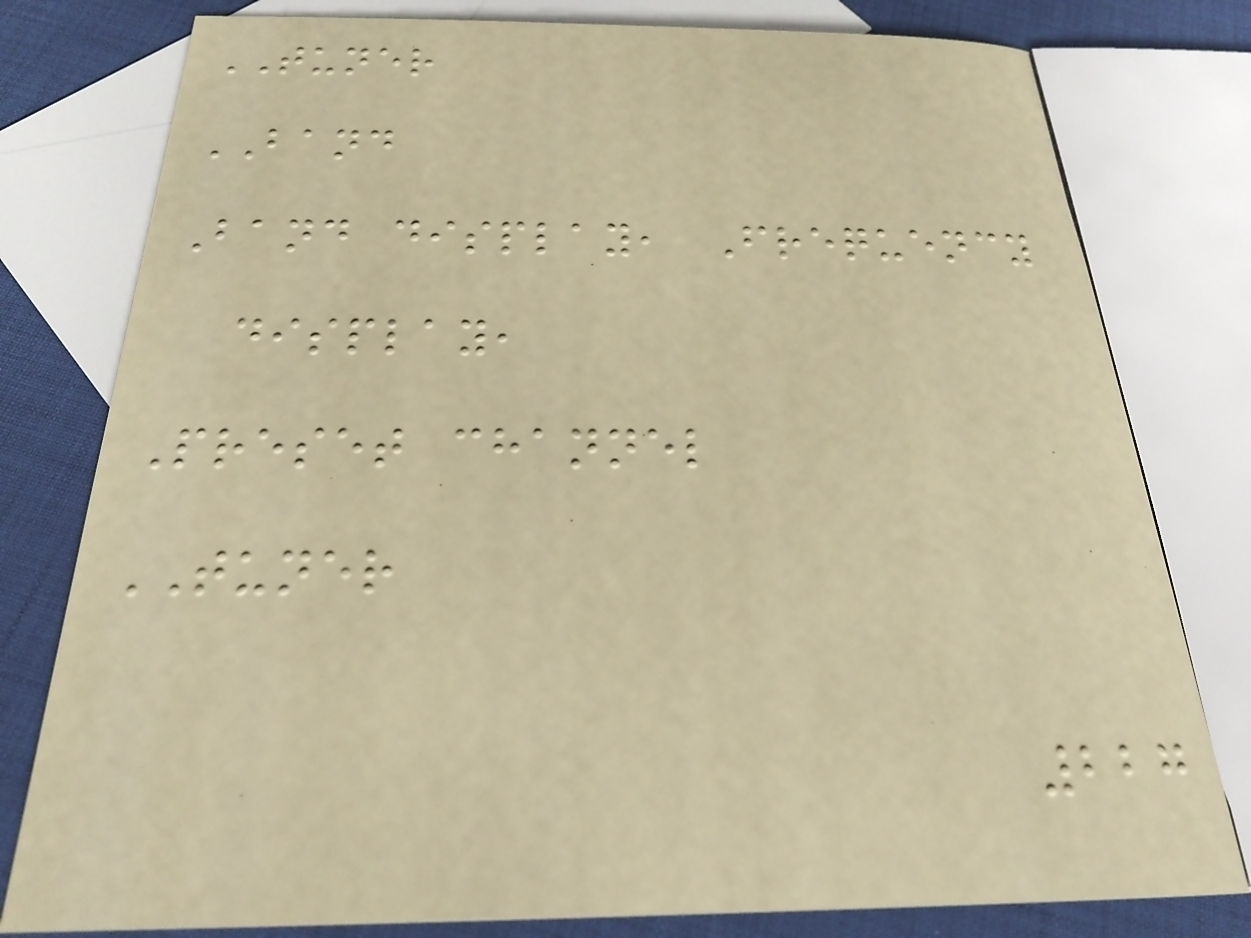TUNER
BAND
Band display, Frequency
display,
Preset channel
TUNER
227
